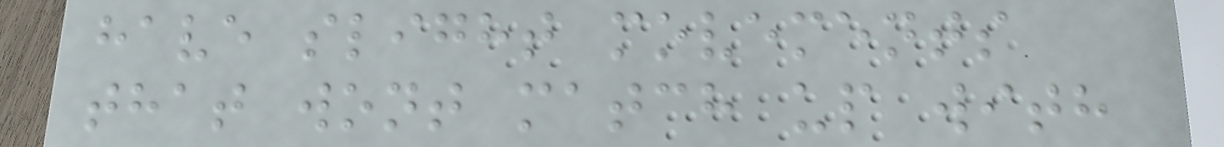have slight movements
that wont match up with
